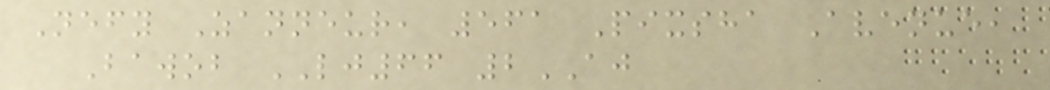Nefy Zanneur, 561 Pixsha Avenue,
Bawob LJ66 2AJ
